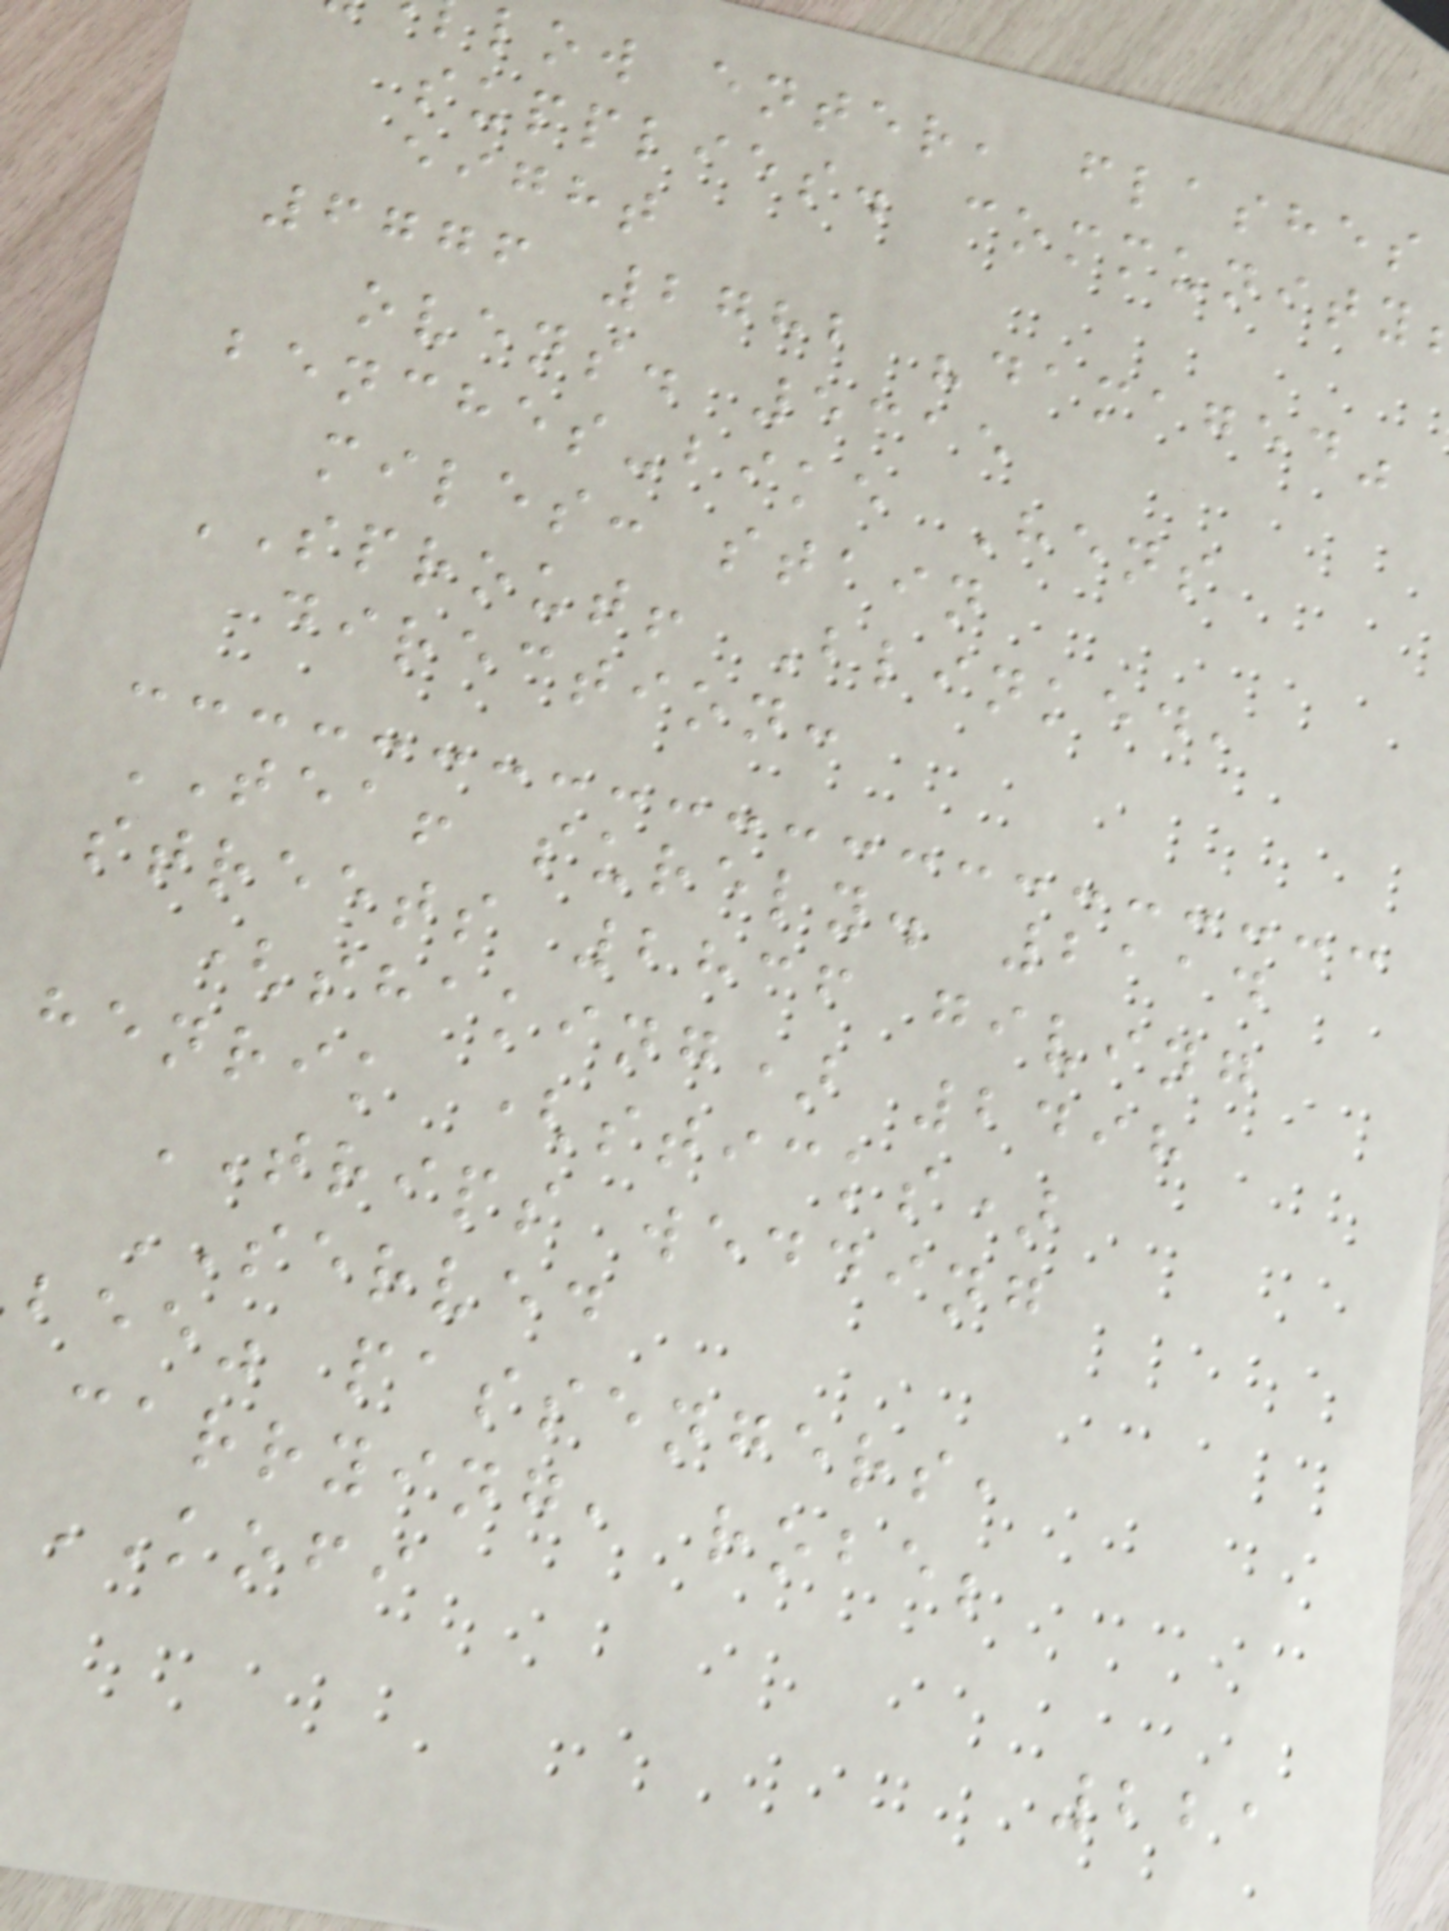low enter, flashes
supplies. community
eight
6776 2782 "damaged"
ovens. 5315
benches-bike Hens
miles: stain
SPROUT! Blinked,
direction:
TEA! surely. 2114
streets 2836 giving
(shaking) 2498
henrik (sticks)
TRIPS wedding
SERVED
bee" passengers,
carrying, robe;
KOFI
221
